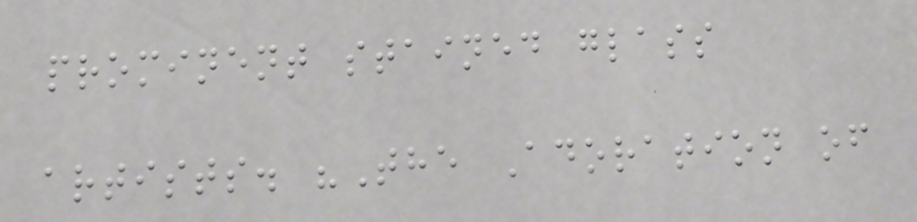prominent stained glass
artists. "The Adoration of
